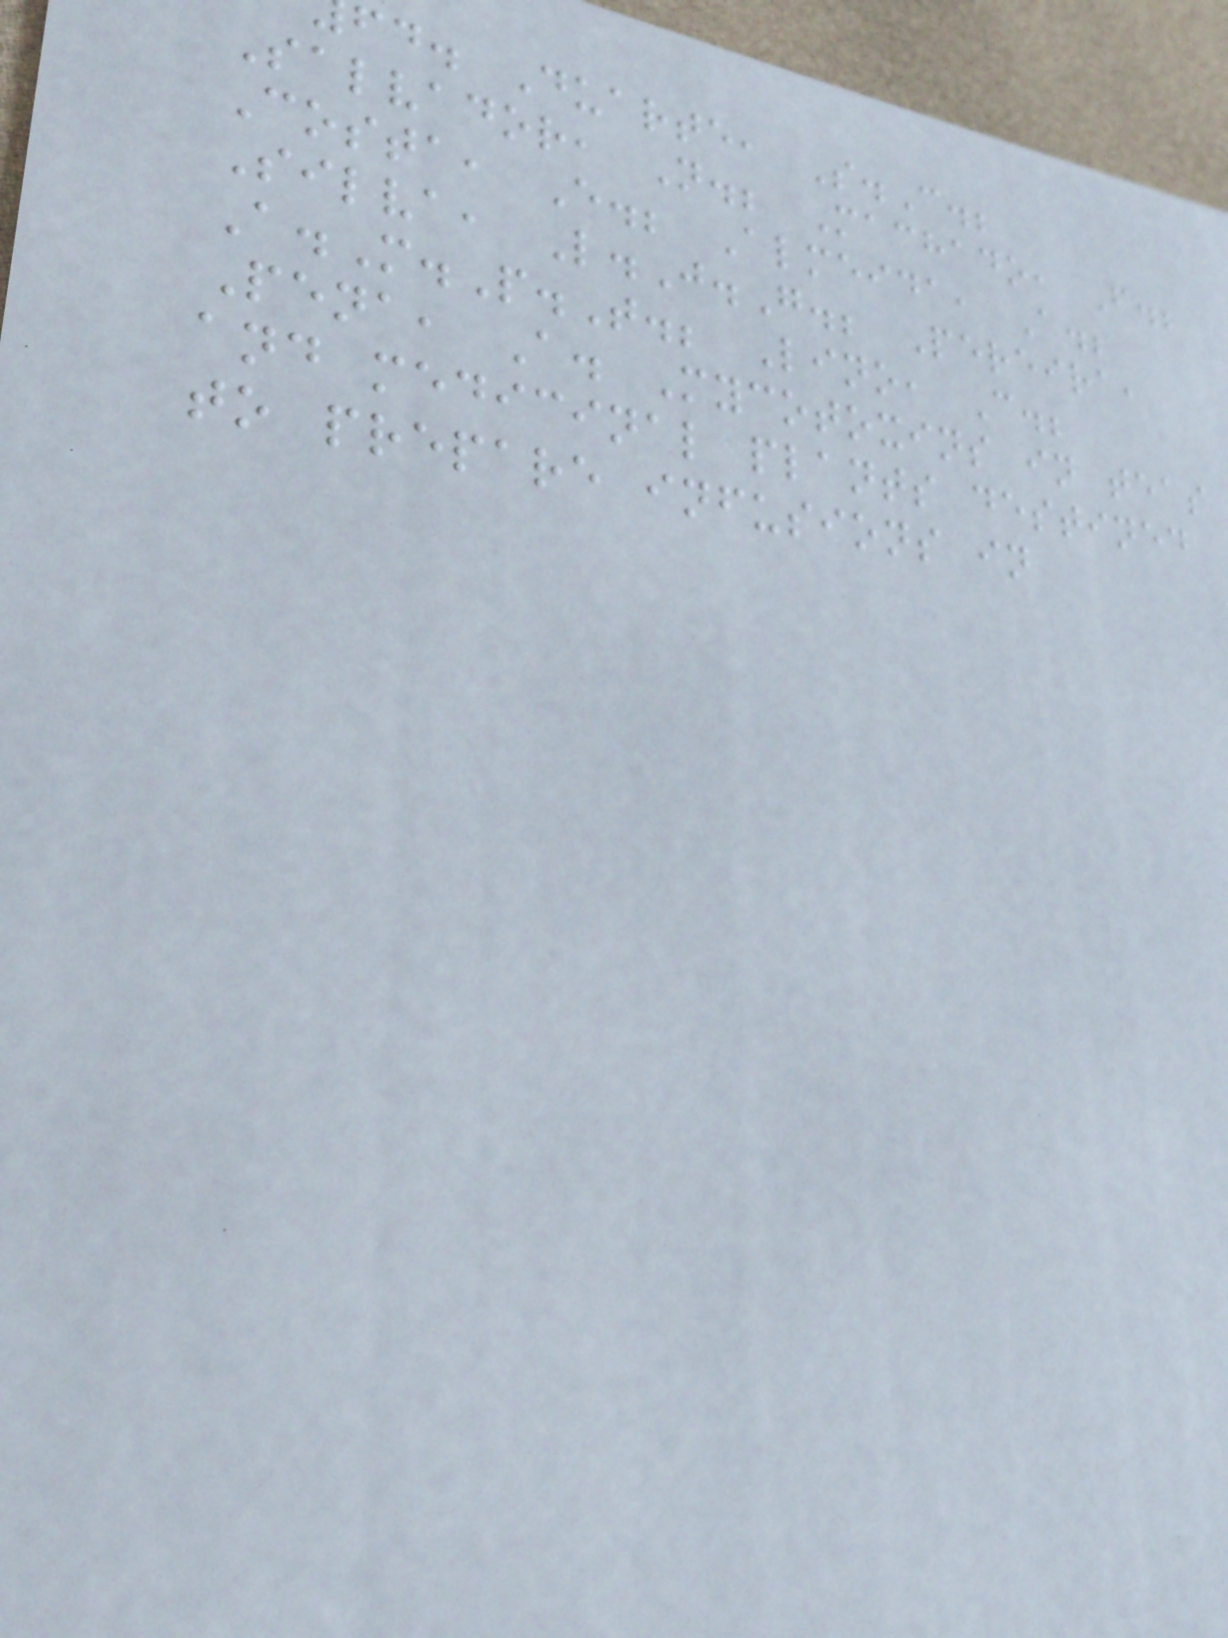fd. Duarte, S.C.;
Salvador, N.; Machado, F.;
Costa, E.; Almeida, A.;
Silva, L.J.G.; Pereira,
A.M.P.T.; Lino, C.;
Pena, A. Mycotoxins in teas
and medicinal plants destined
to prepare infusions in
